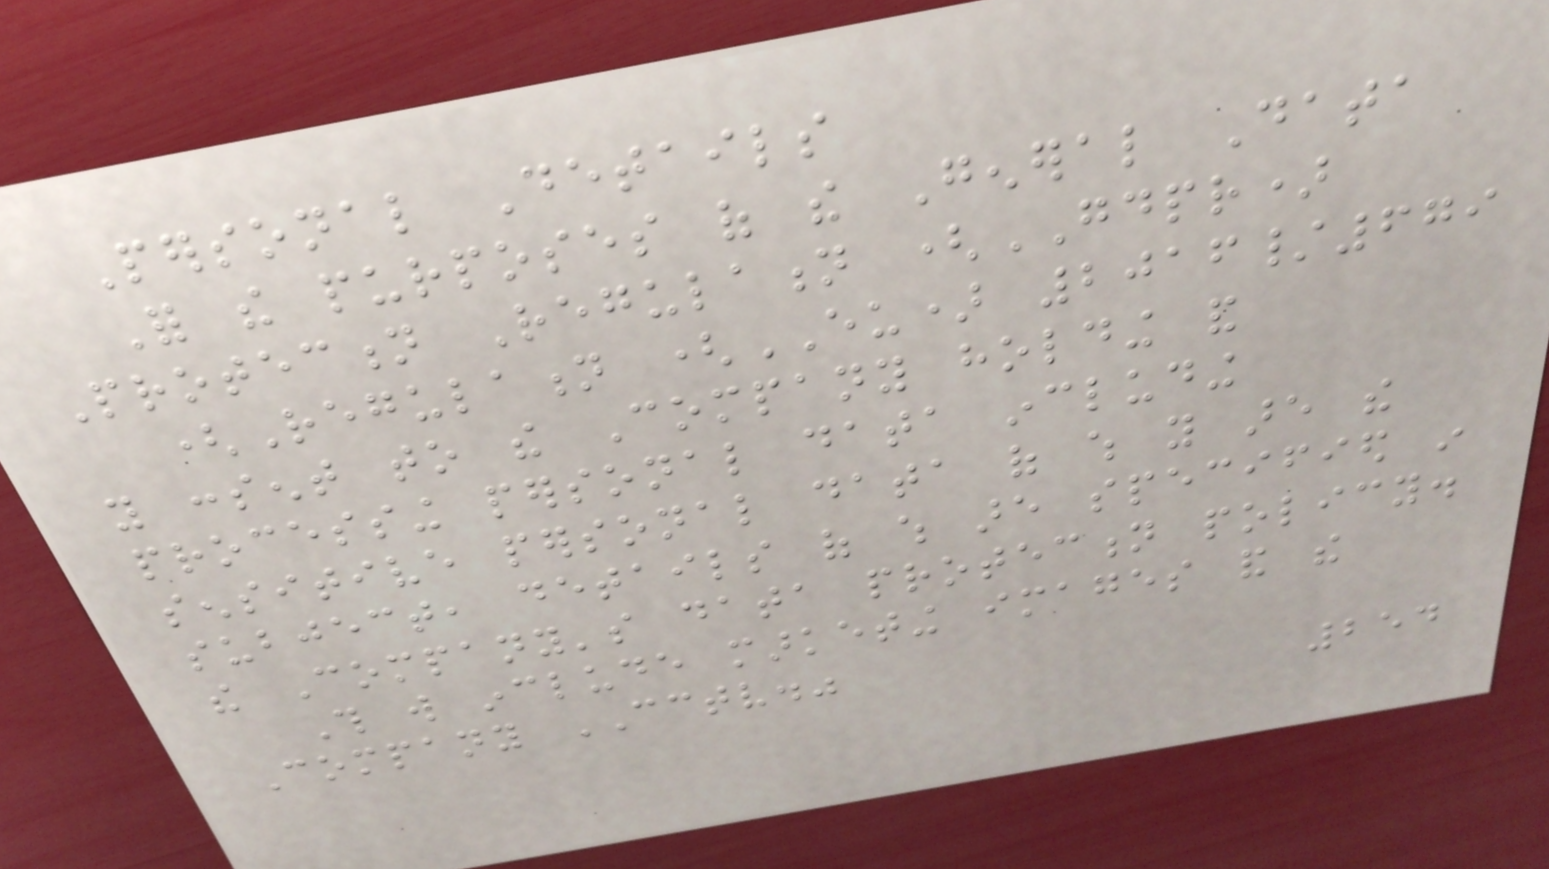Personal Details
For the purposes of the General Data
Protection Regulation (GDPR)
(Regulation (EU) 2016/679
you consent to the Company holding and
processing personal data including
sensitive personal data of which you are the
subject, details of which are specified in
the Company's data protection policy.
This will include marketing images and the
Company CCTV."
254
